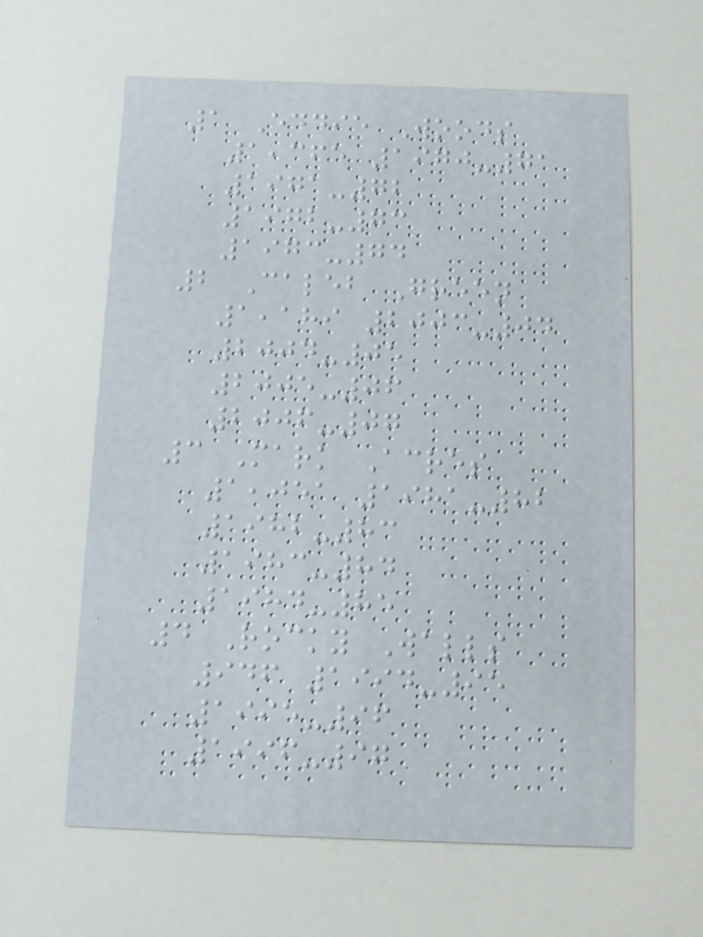1 Eddie Woods
1,365 1970-71
1971-72
1972-73
1973-74
2 Caleb Green
1,189 2003-04
2004-05
2005-06
2006-07
3 Mark Acres
1,051 1981-82
1982-83
1983-84
1984-85
4 Rocky Walls
946 1994-95
1995-96
1996-97
